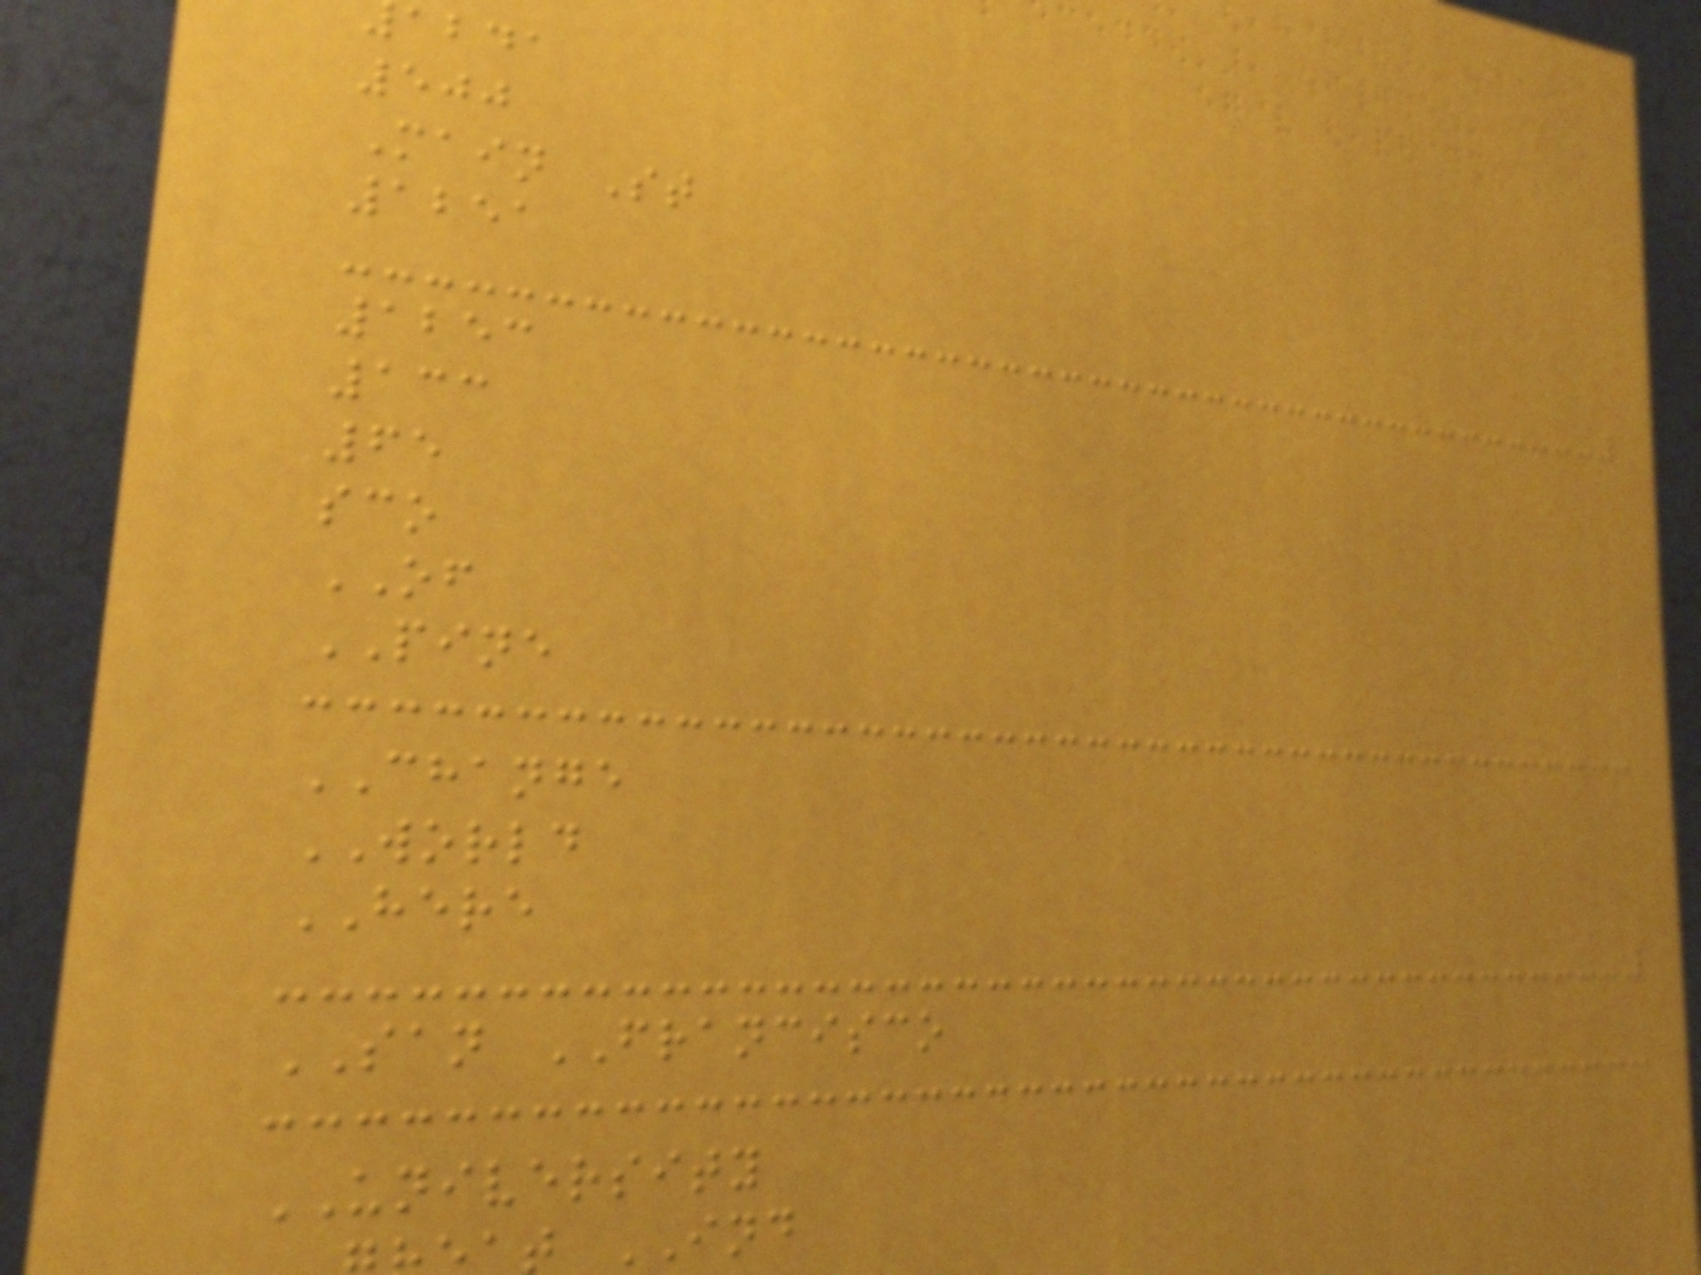abda
500
Main St
1251
1253
133
65
sco
OF
PINE
CHANGE
WORLD
HERE
SAN FRANCISCO
UNIVERSITY
t IND
